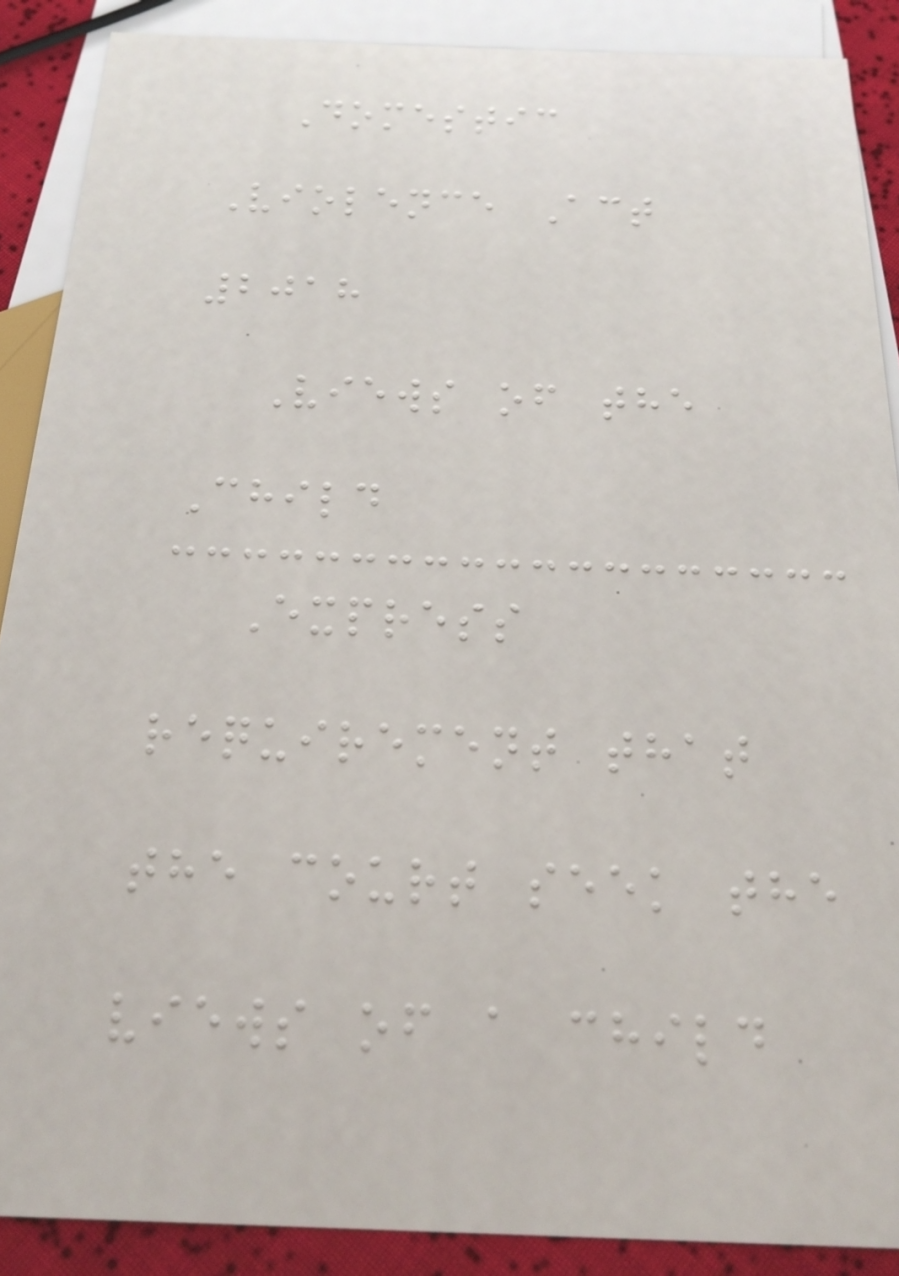Domestic
Violence Act
2018
Views of the
Child
Express
requirement that
the court seek the
views of a child
